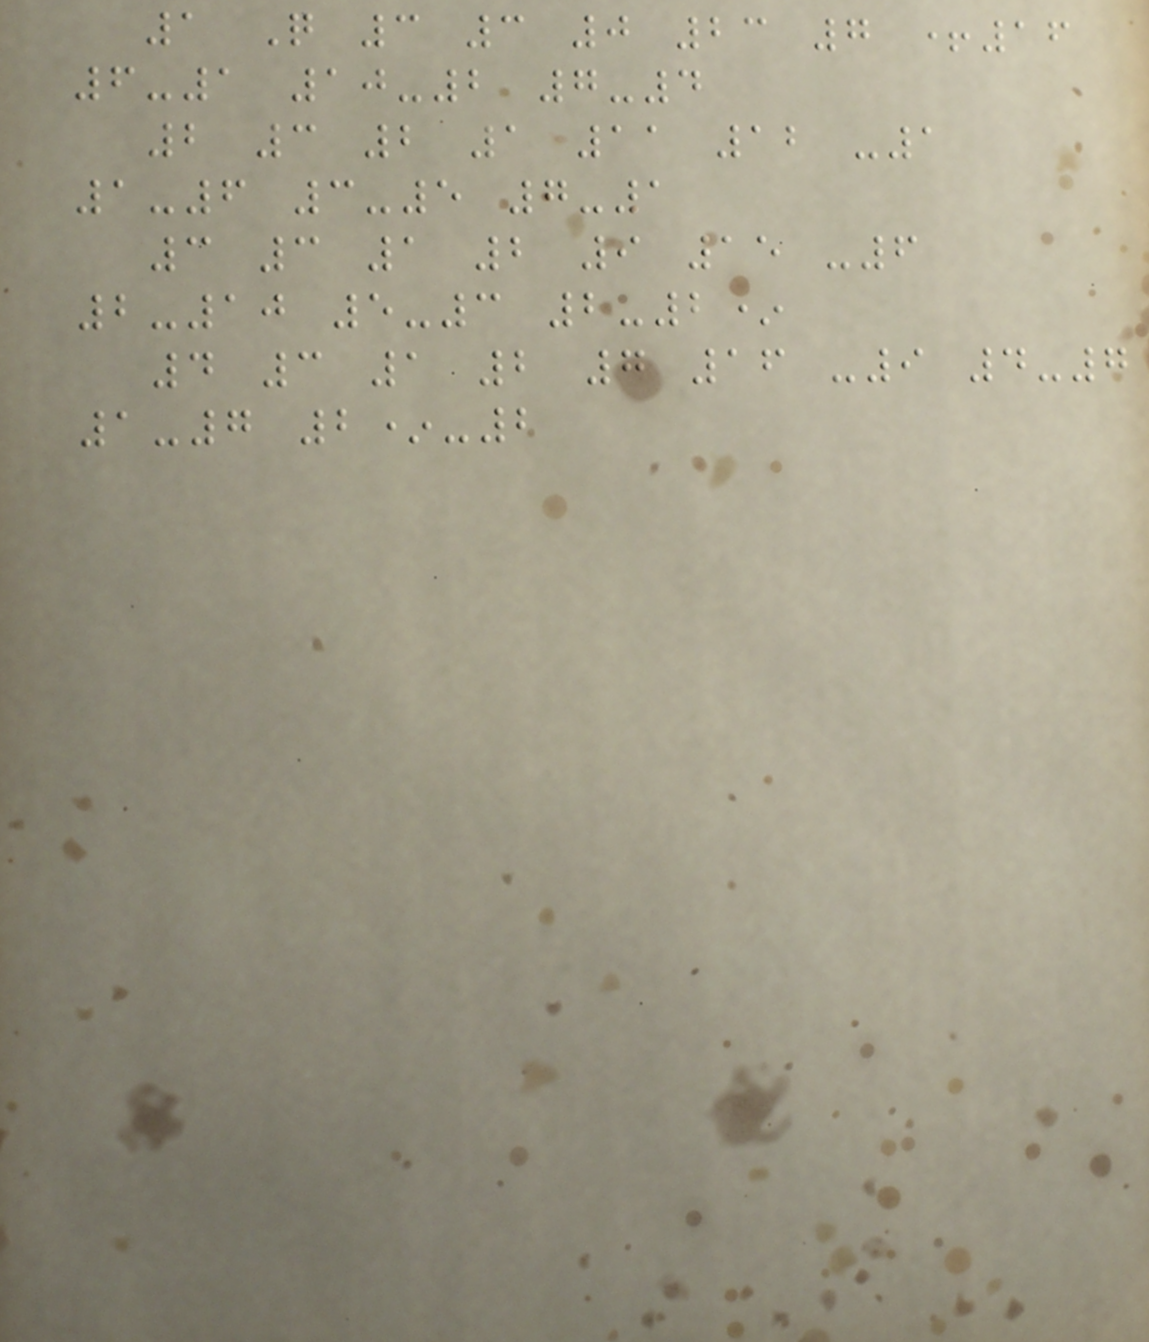1 Q 3 3 0 23 7 +16
6-1 10-2 7-4
2 3 2 1 11 12 -1
1-6 3-5 7-1
3 3 1 2 9 15 -6
2-10 5-3 2-2*
4 3 1 2 7 16 -9 4-7
1-7 2*-2
